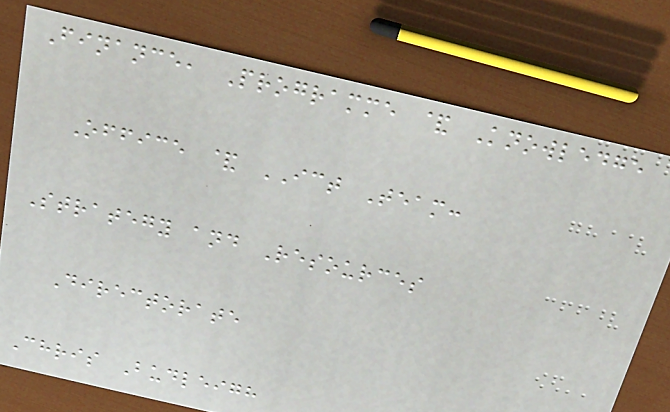Finance, Programme & Knowledge
Office & ICT Team:
Strategy and Resources
Directorate
Chris Budleigh
